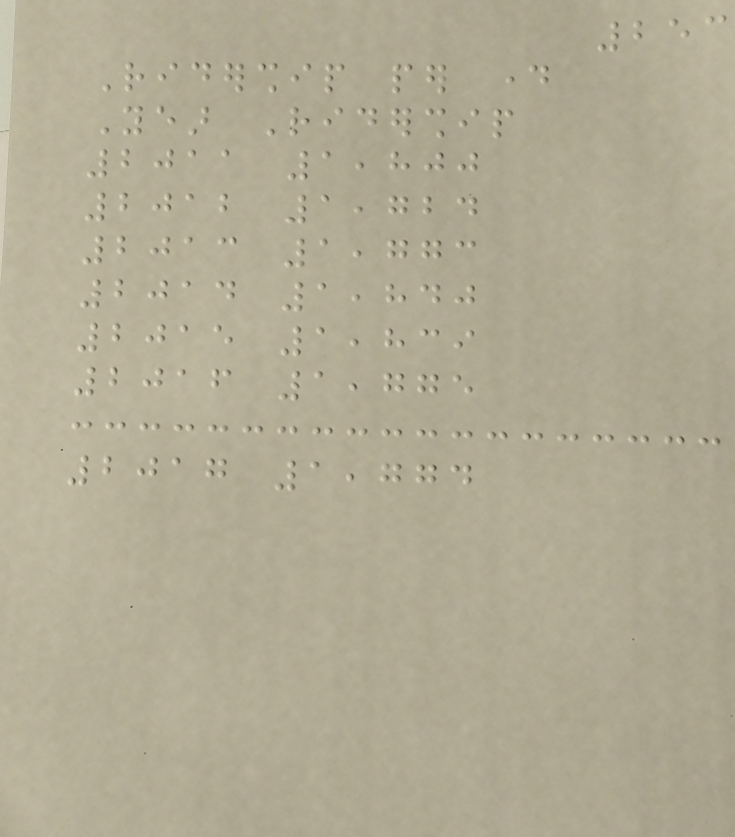253
Ridership per day
Year Ridership
2011 1,800
2012 1,724
2013 1,773
2014 1,840
2015 1,839
2016 1,775
2017 1,774
